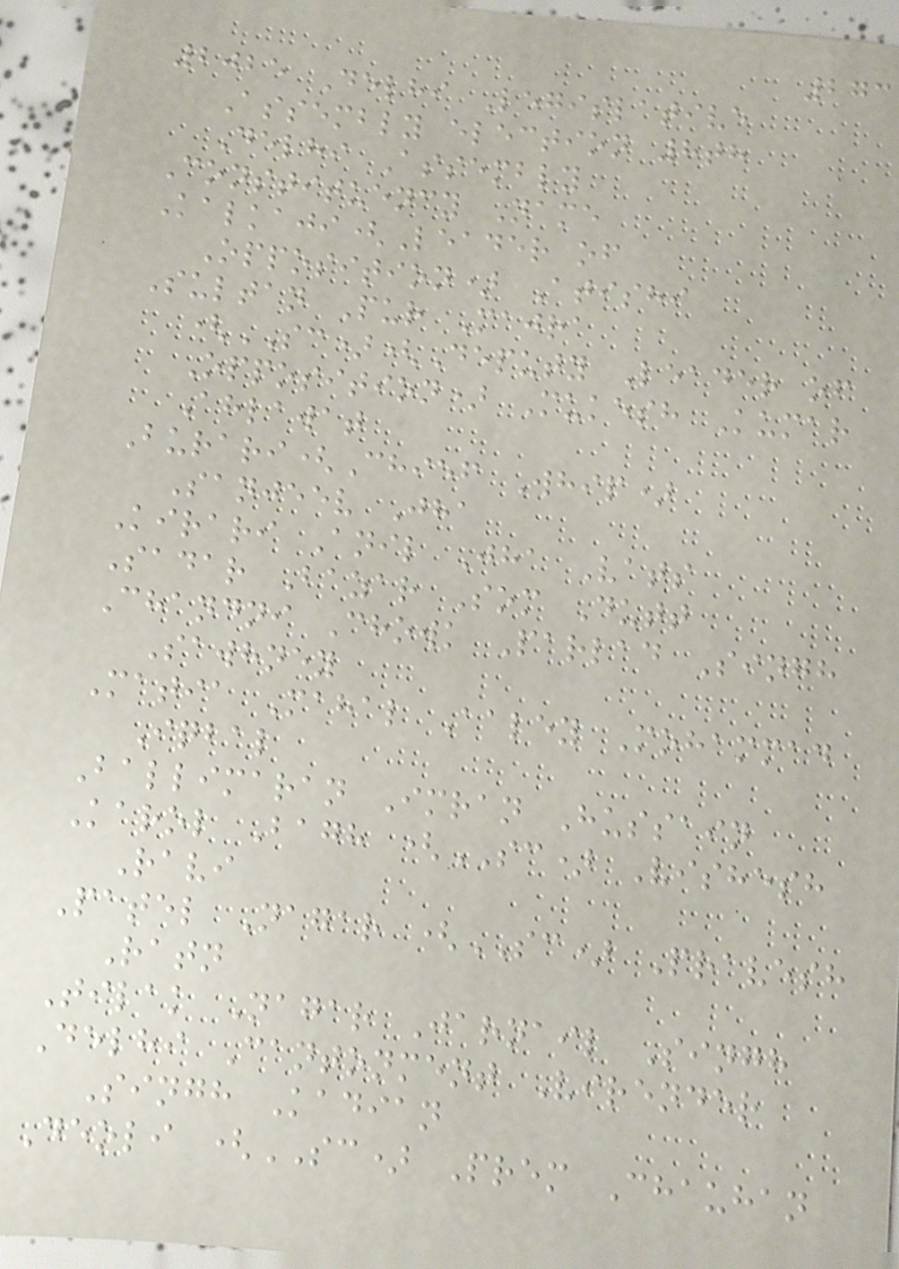273
2025 Delhi Legislative
Assembly election 8th
Delhi Assembly
Constituency Name
Kalkaji(Leader of
Opposition) Atishi
Sultan Pur Majra
(SC)(Deputy Leader of
Opposition) Mukesh Kumar
Ahlawat
Burari(Chief Whip)
Sanjeev Jha
Kirari Anil Jha Vats
Sadar Bazar Som Dutt
Chandni Chowk Parlad Singh
Sawhney
Matia Mahal Aaley Mohammad
Iqbal
Ballimaran Imran Hussain
Karol Bagh (SC) Vishesh
Ravi
Patel Nagar (SC) Pravesh
Ratn
Tilak Nagar Jarnail Singh
Delhi Cantonment Virender
Singh Kadian
Deoli (SC) Prem Chauhan
